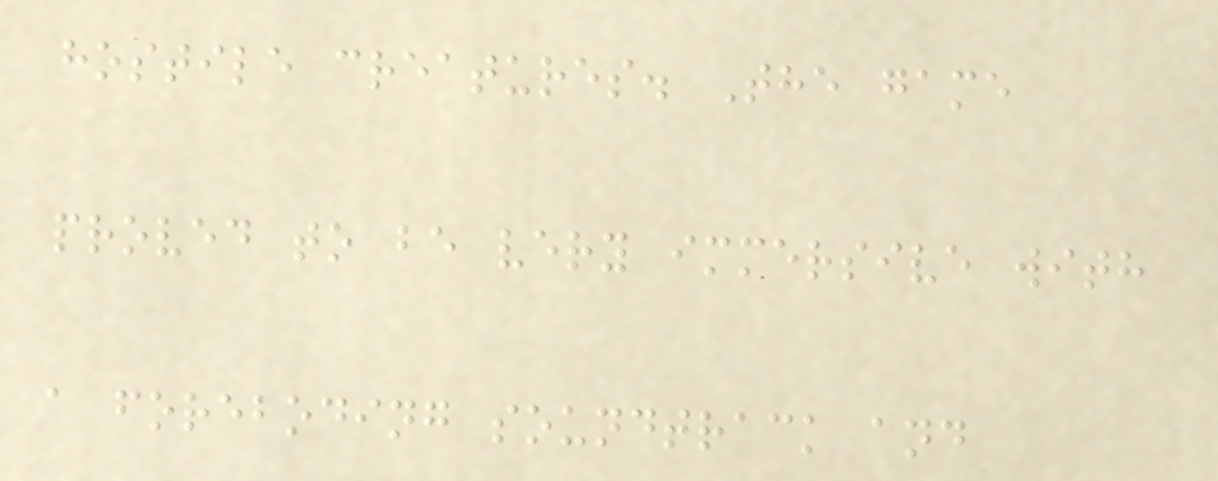hostile creatures. The game
proved to be very immersive with
a foreboding soundtrack and
